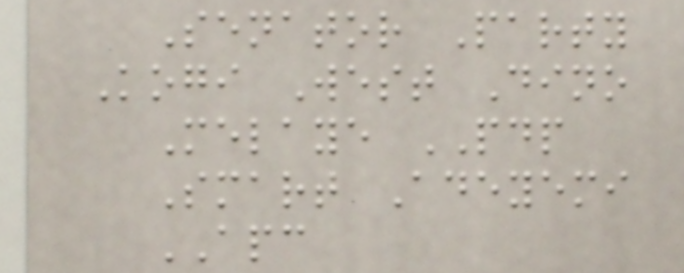Senator Party
Kogi West Dino
Melaye PDP
Smart Adeyemi
APC
